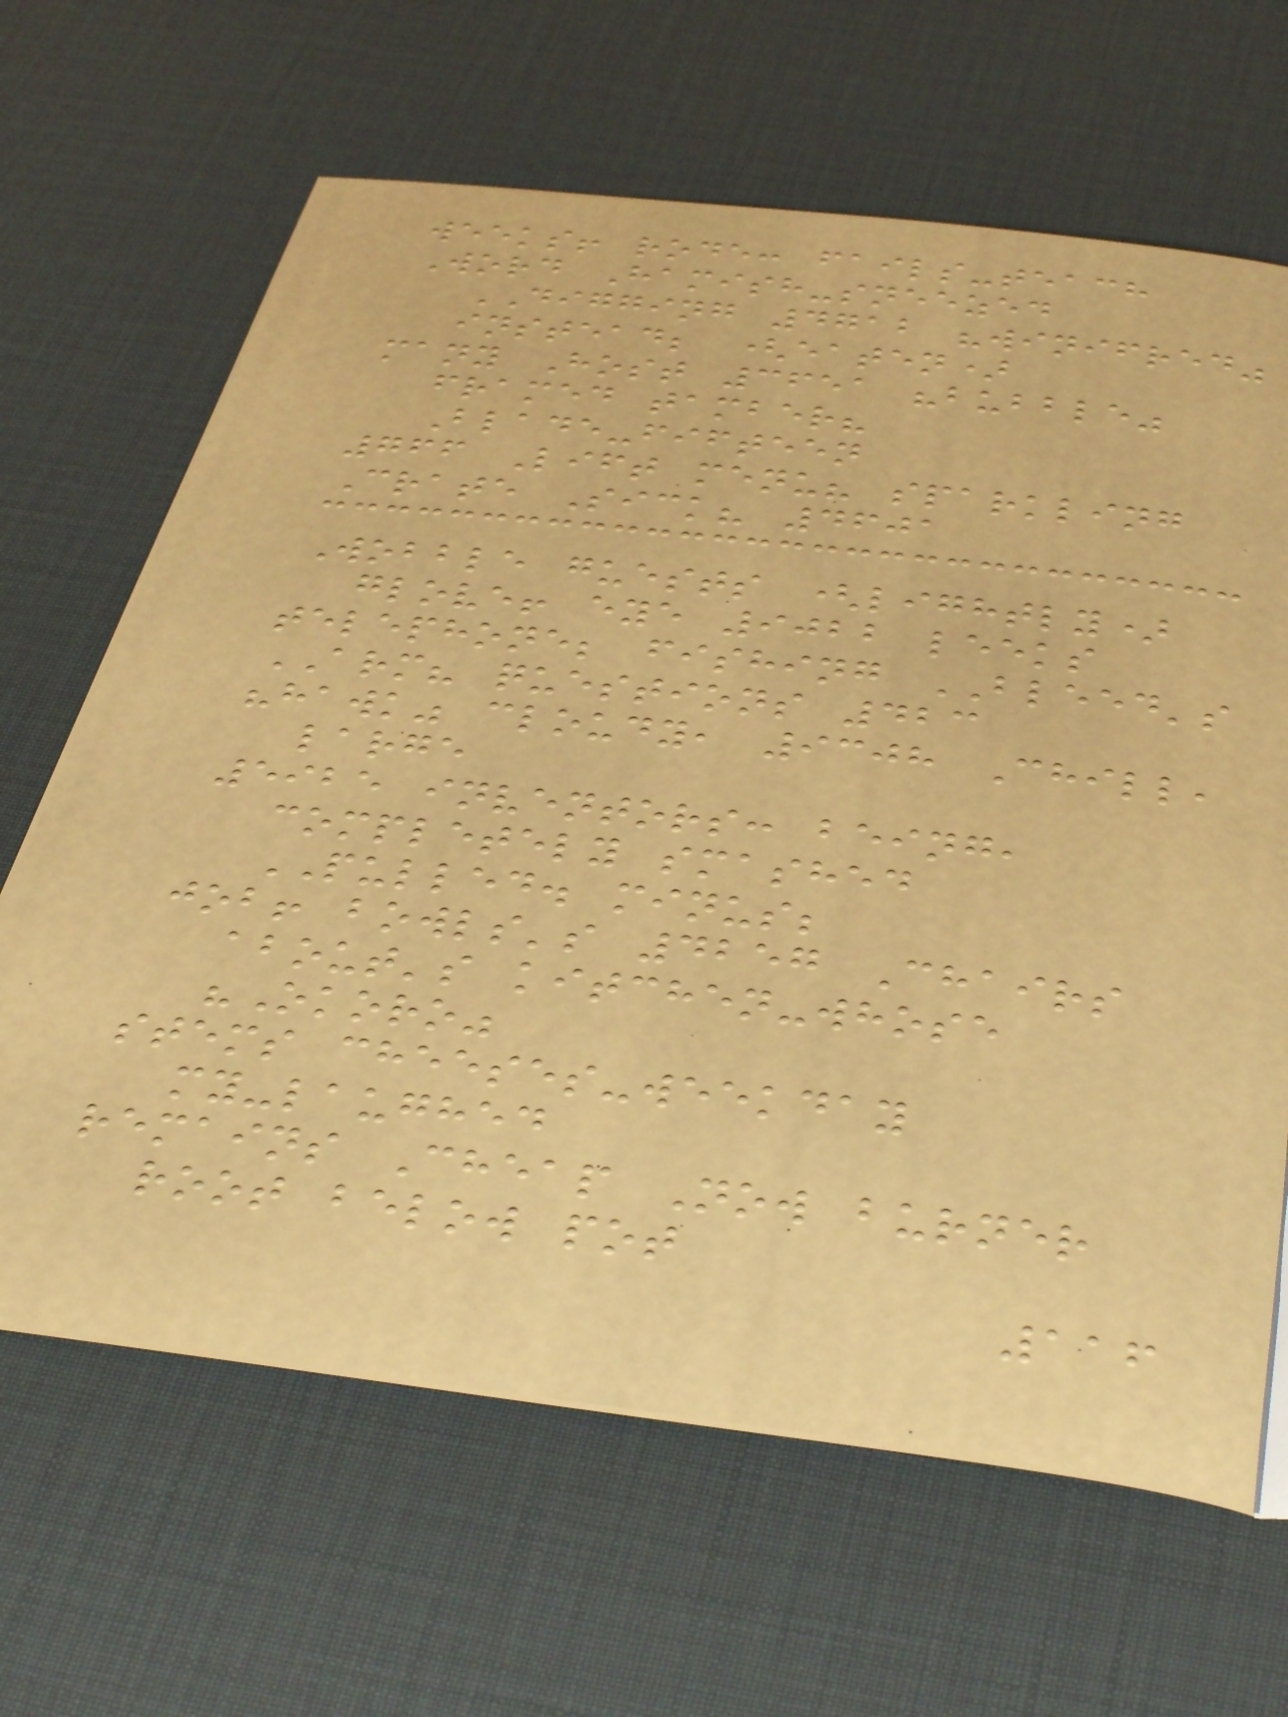weeks! rode: fails-teach
Word Hamish-sneezed
DIGGING 4712 "winifred"
instead; (eaten)
many Host 3651 "bubble"
framed tamber?
Blade-fifteen
766 Lift menu? sparkling
Crate Sick? 4601
Wobble guests (lightly)
glove! eye 9022 leeks
telephone; fishing BLEED's
ARM? questions 423
"hawk" cloudy, 9308 Chill,
large
5925 inventors: being,
completely smashed
PULLED. minus;
job! bowls's 4257 Chairs
about's kitchen-whose
"Okoro"
stems cheeses-weekday
my-laughed
remains Cheap Now burner
root below pot
116
